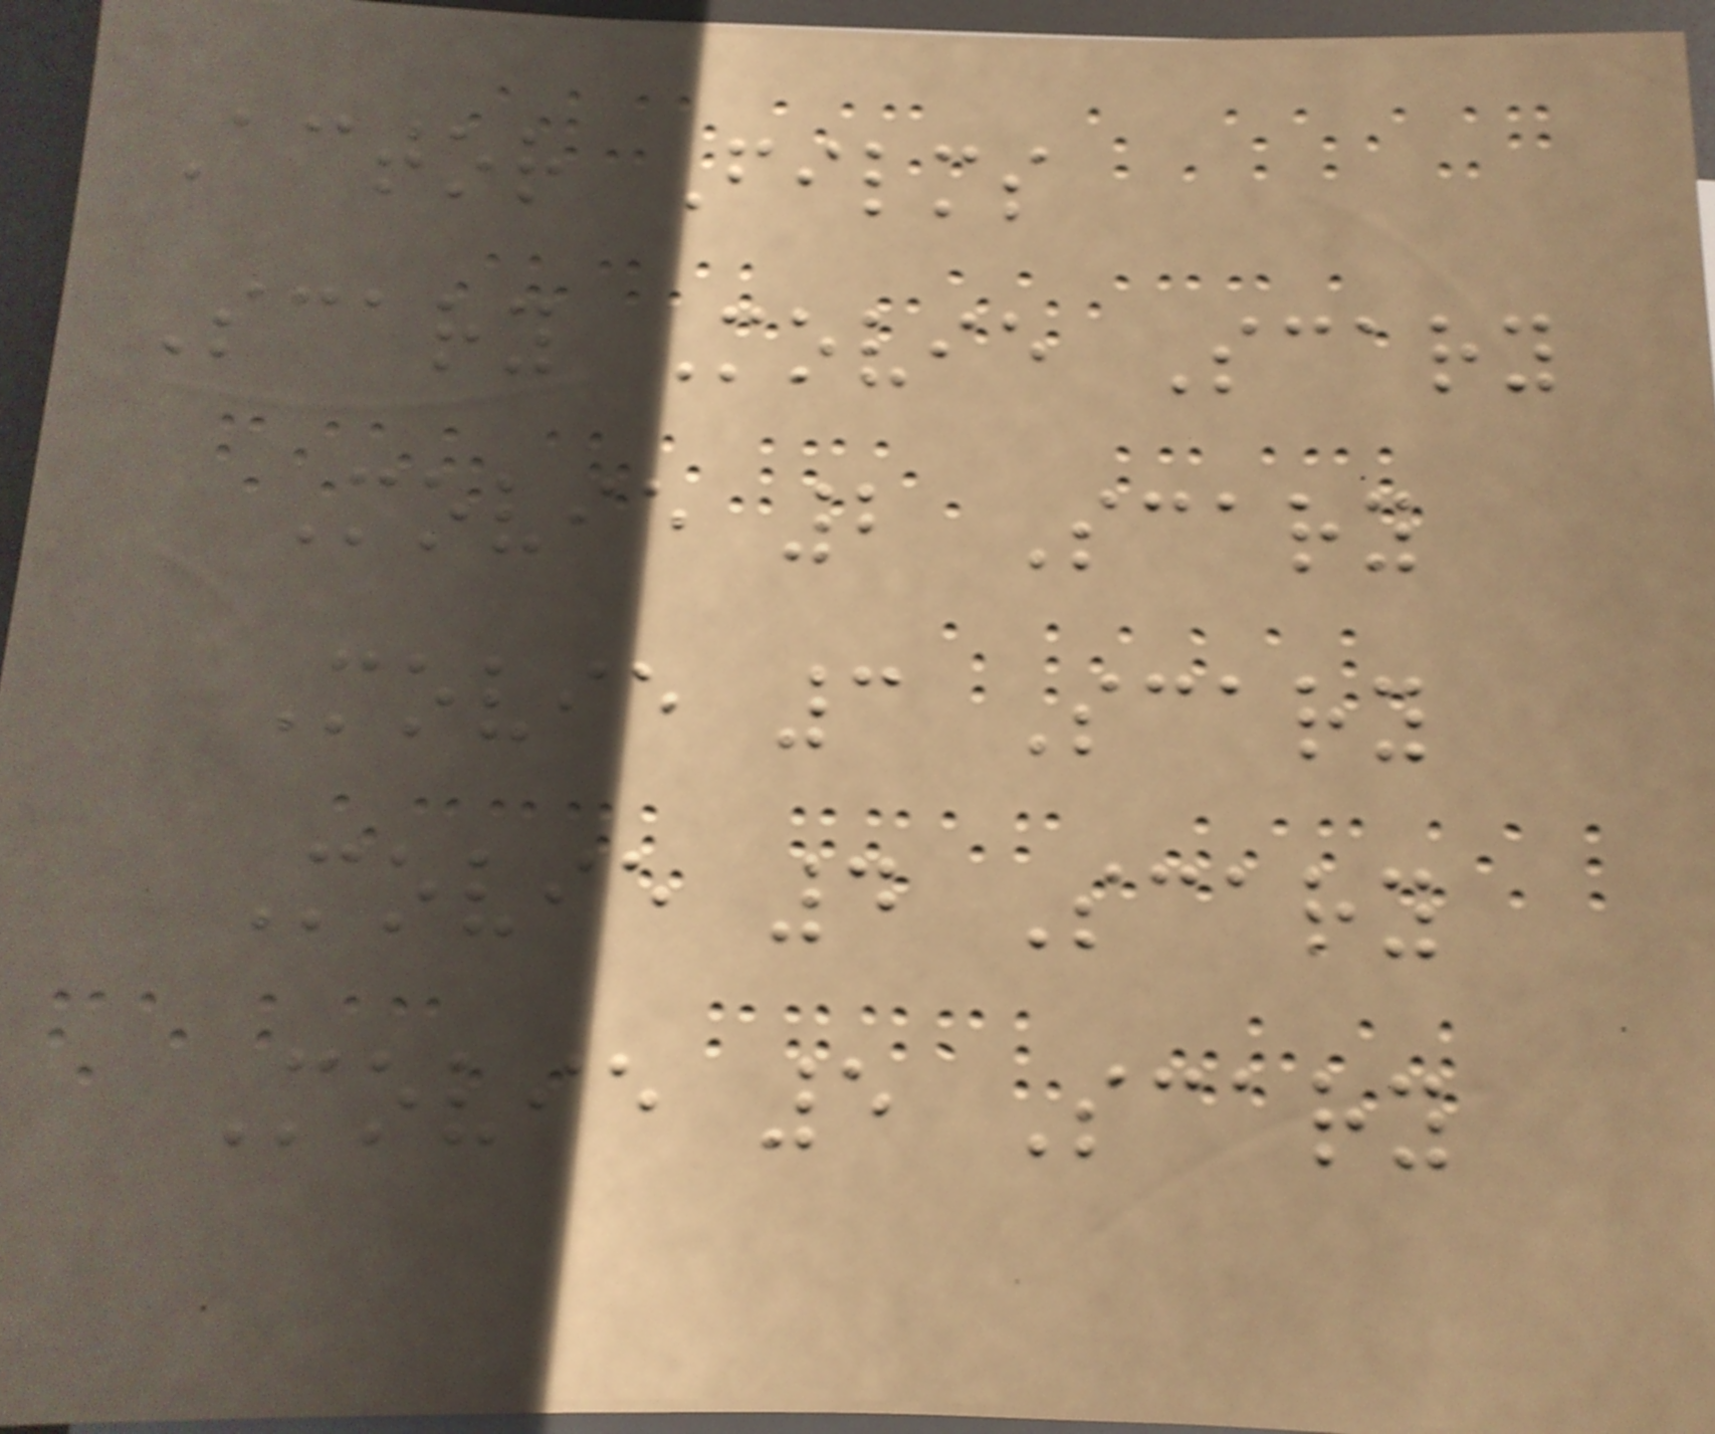Actor Films
Scary Movie Scary
Movie 2 Scary
Movie 3 Scary
Movie 4 Scary
Movie 5 Scary
